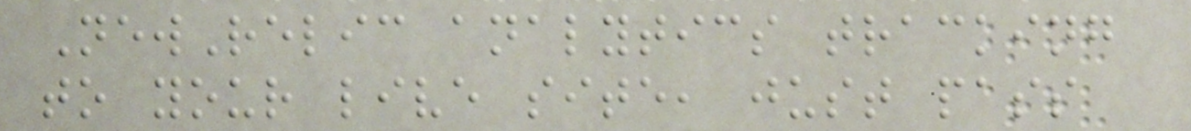NewRelic analytics tracking
to your live site, just pass
